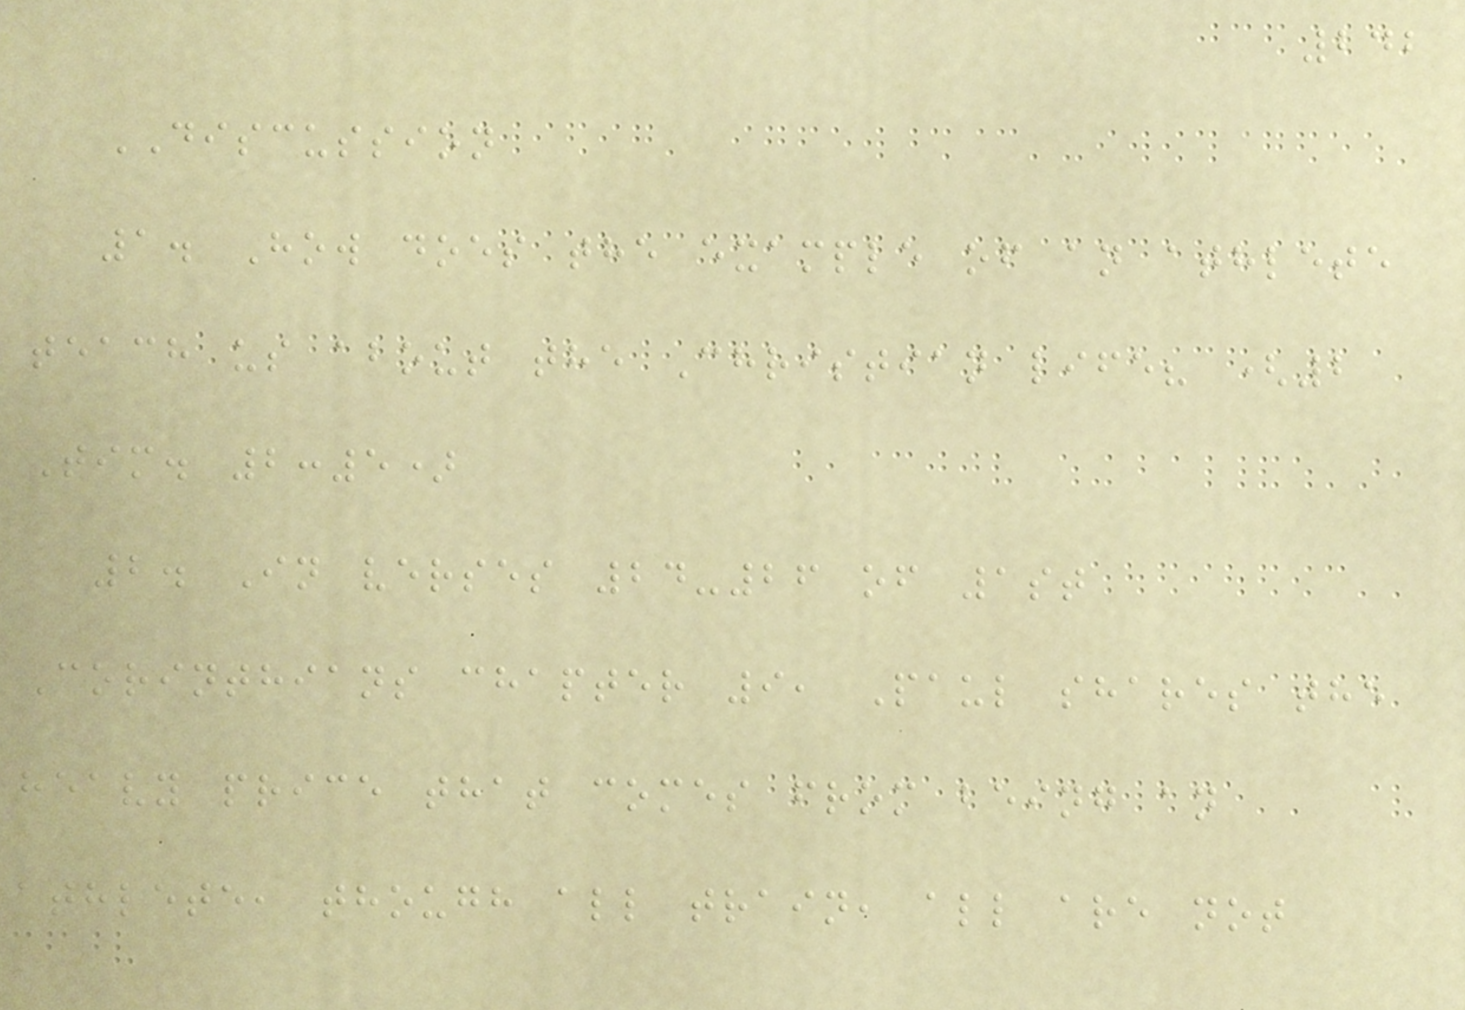242
DISCUSSION
1. How does the example of an athlete
teach us about the Christian life? (2
Tim. 2:5)
2. In verses 24-26 of 1st
Corinthians chapter 9, Paul shares the
heavy price that comes from being an
athlete, though all train, all are not
